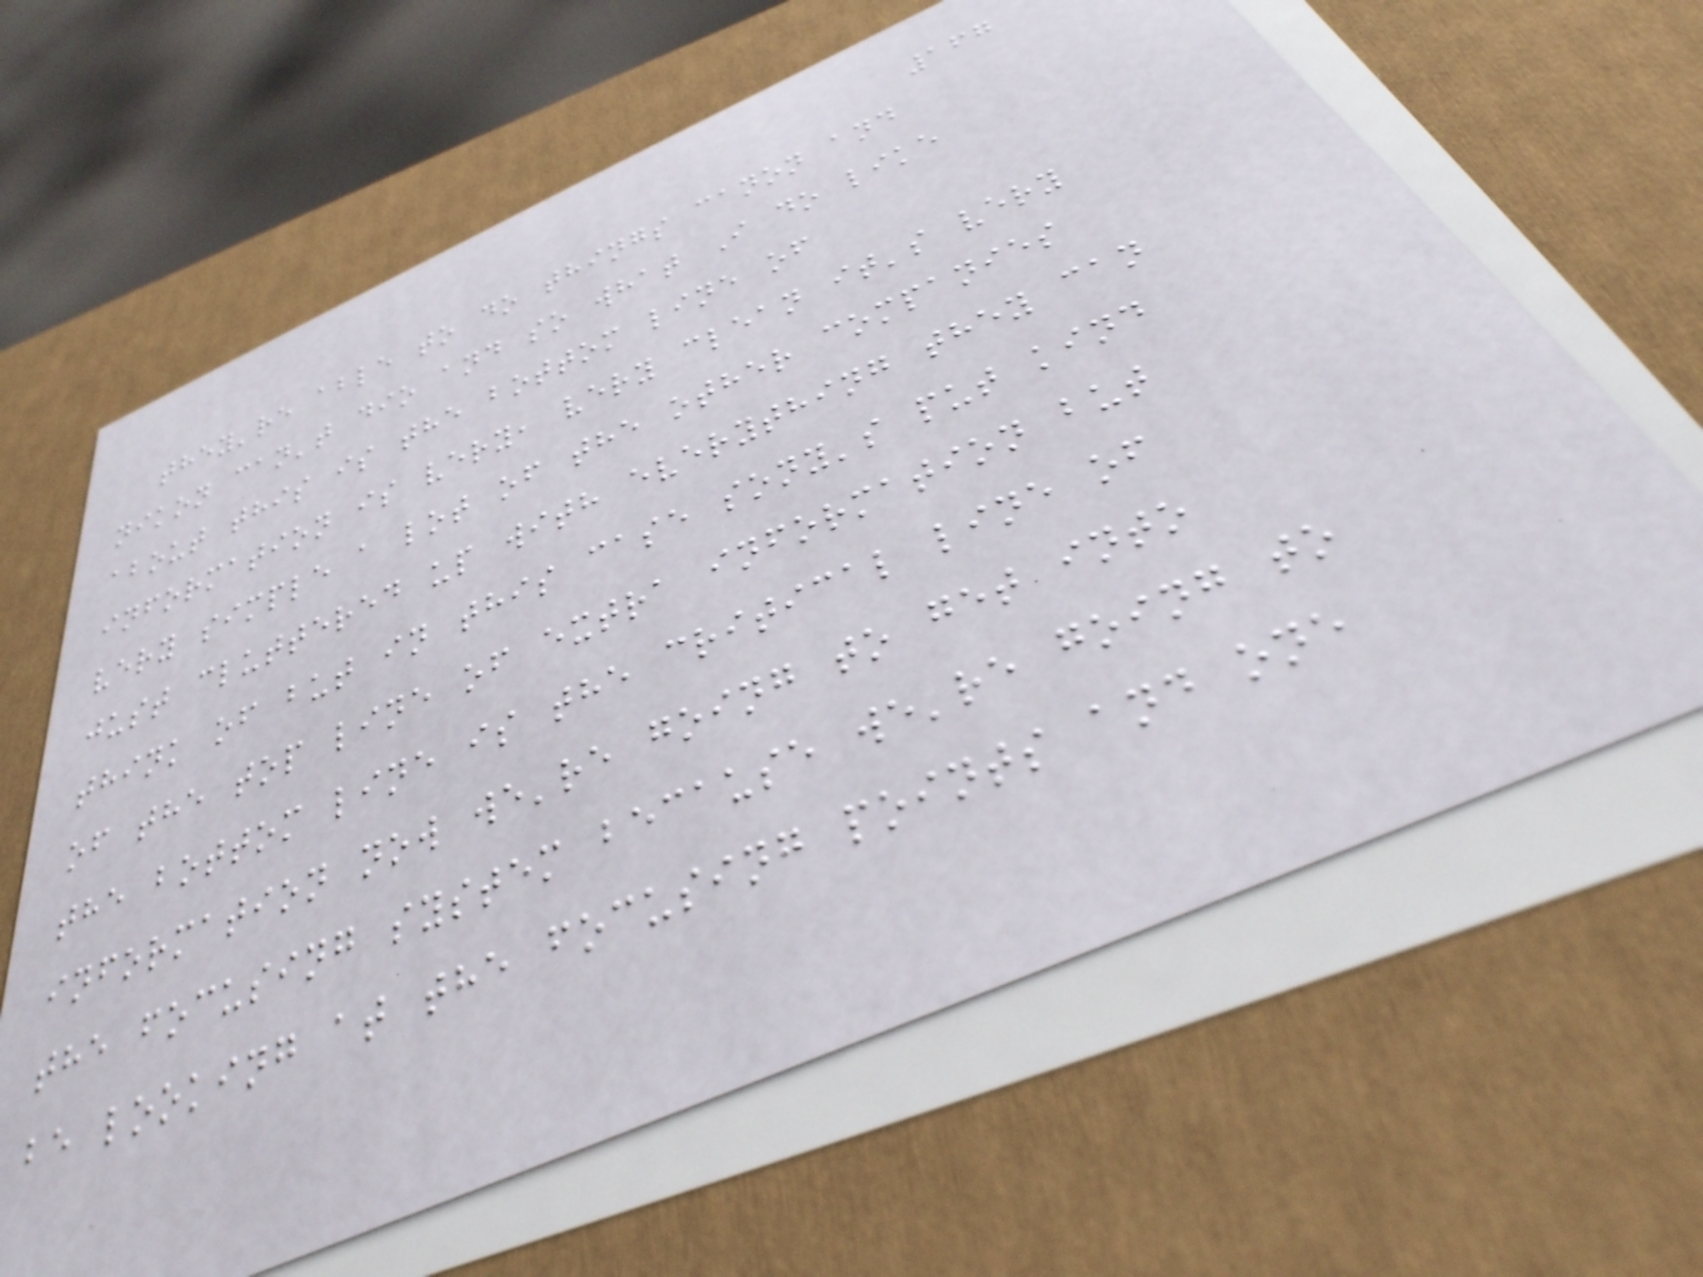167
they're able to do things canon and
nikon can't dio and so what I do like
about this is the bottom line of
information is very, very clean it's very
very simple a lot of the other companies
just cluttered up with everything they can
think of but in this case sony's put kind
of the top line of extra information but
the bottom line is the critical line of
information now we're going to get into
the focusing system because we're going to
be looking at the focusing points and one
